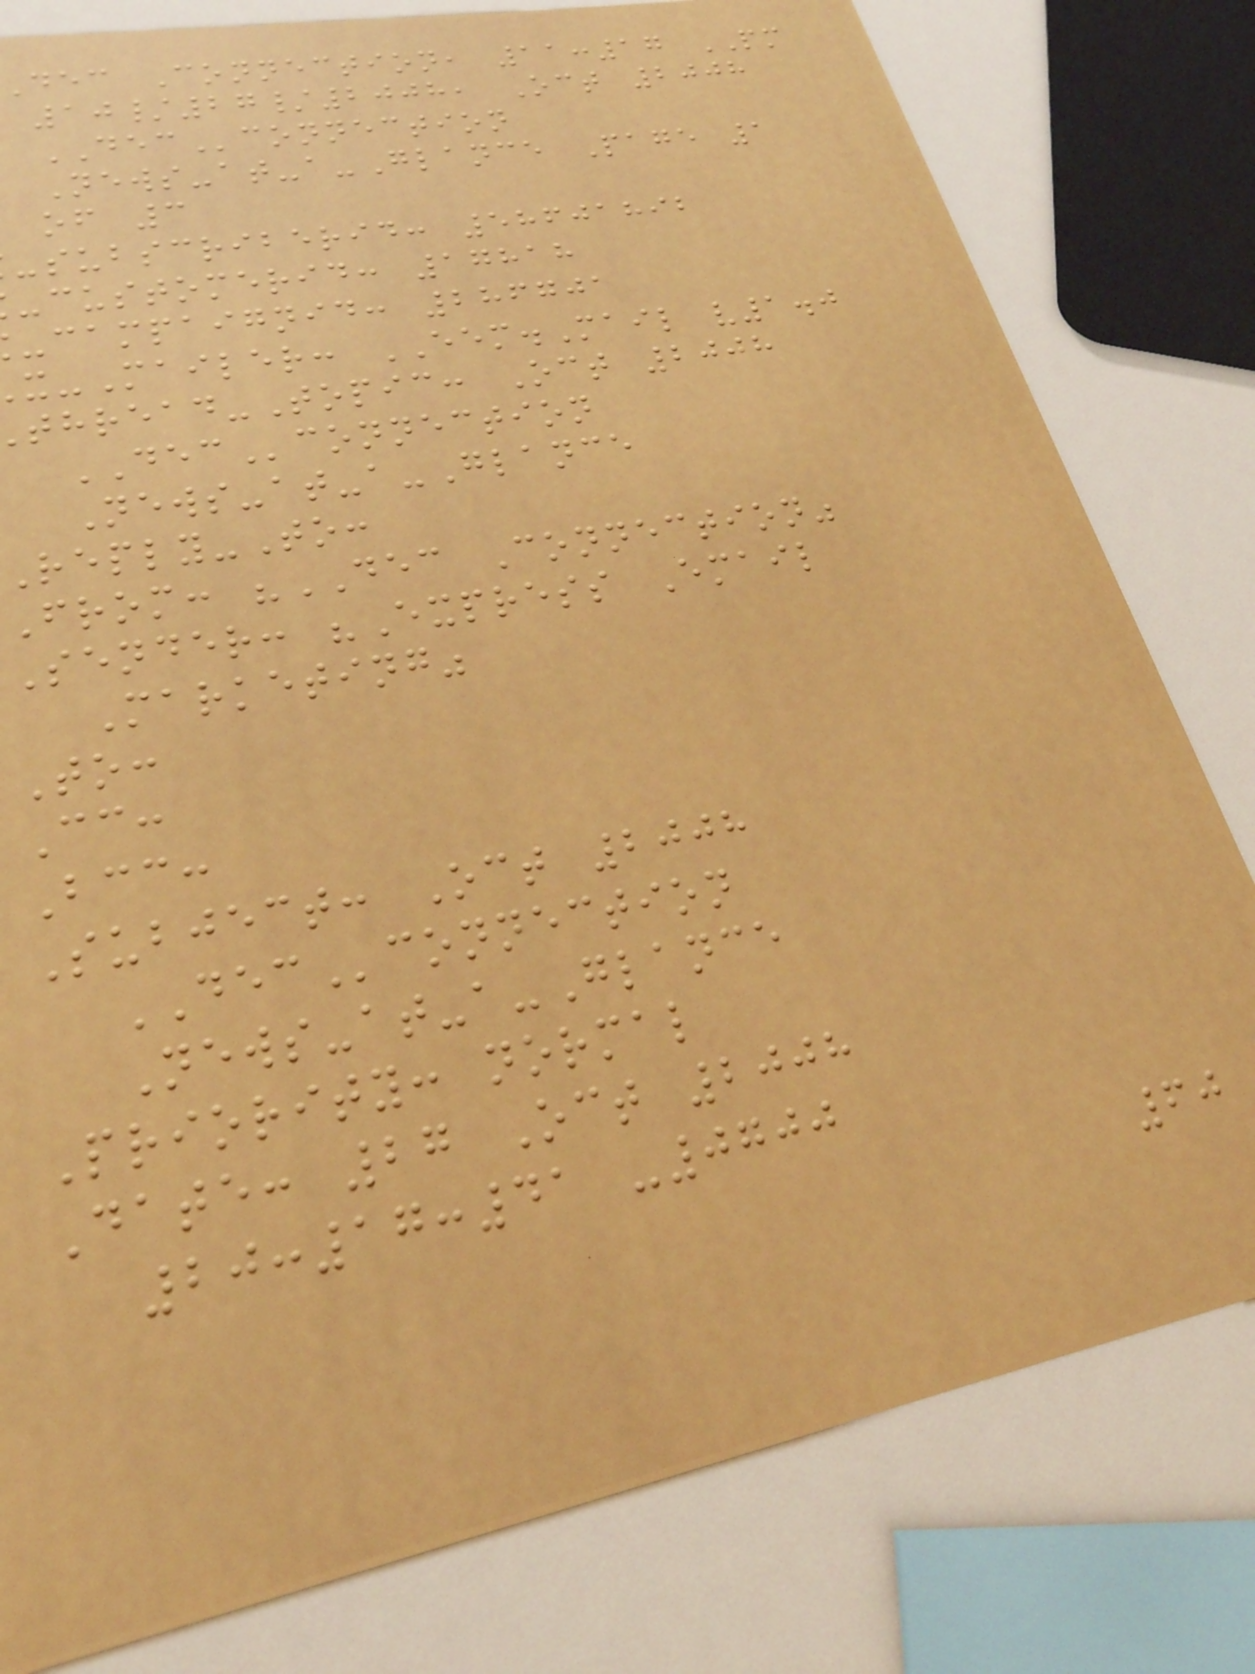dec Connection, 11:17 PM
10/27/2008, Oct 2008
DECconnection
News-at-a-Glance Page 1
of 3
-subscriberid: 58601892
-customerid: 17818
-campaignid: 286701
-Mailer: EEM.Mail v1.0
hread-Topic: Oct 2008
DECconnection
News-at-a-Glance
Reply-To:
From: "DEC Connection"
Sender: "Express Email
Marketing"
To:
Cc:
Bcc:
Subject: Oct 2008
DECconnection
News-at-a-Glance
Priority: normal
Date: 27 Oct 2008
20:17:41 -0700
60
